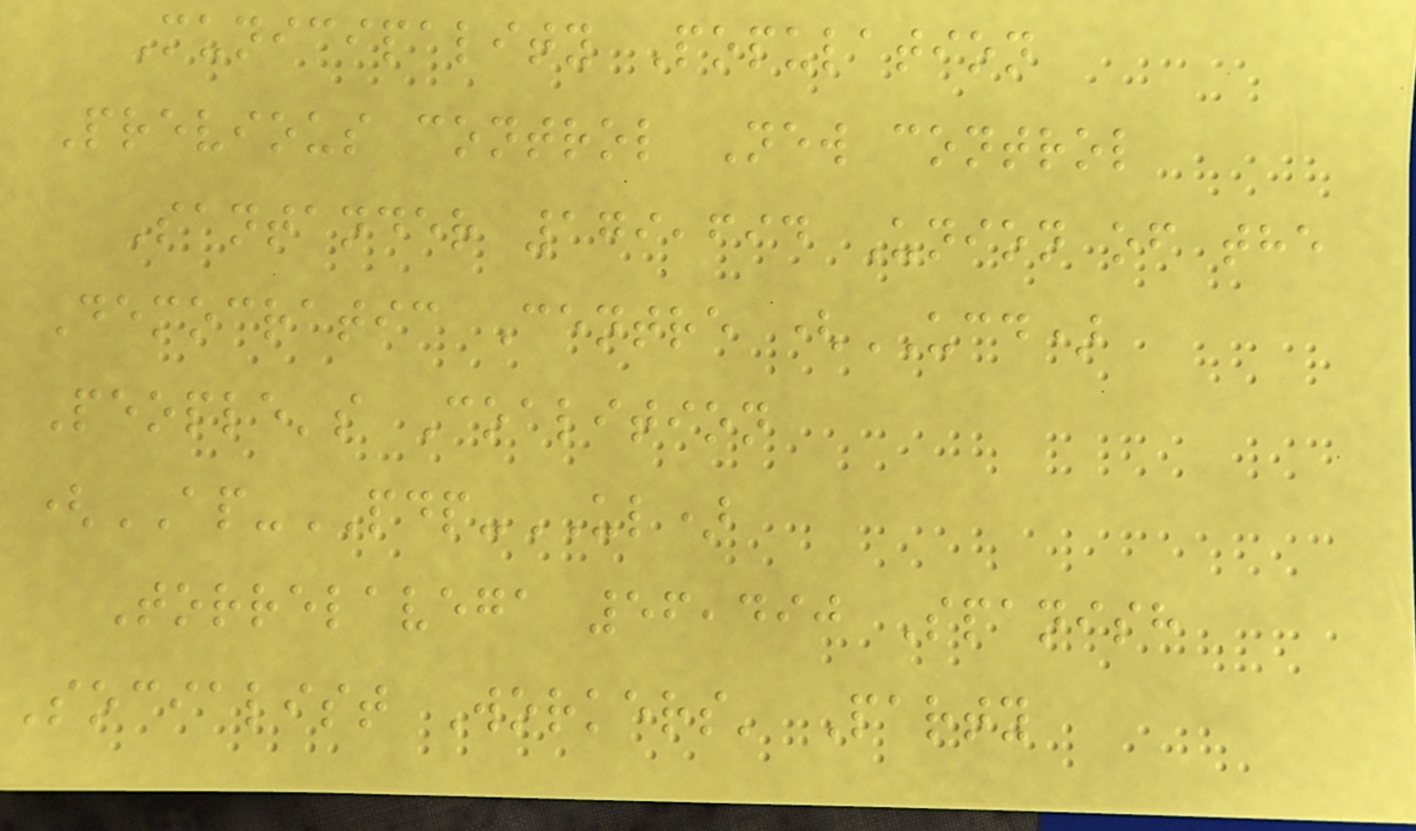Municipality Population
Previous control New control
Santander 179,694 Union of the
Democratic Centre (UCD)
People's Coalition
(AP-PDP-UL)
Torrelavega 56,490 Spanish
Socialist Workers' Party
